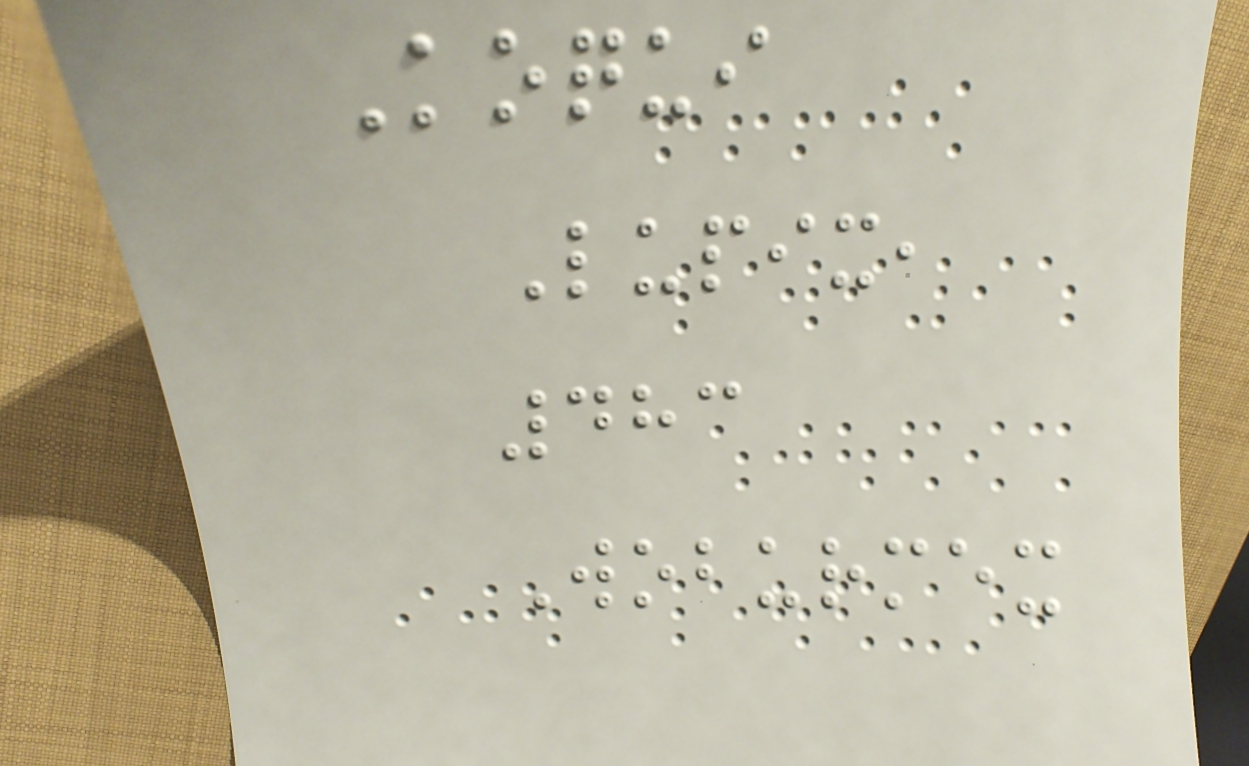Koqui
Lupix,
483
Woburmex
